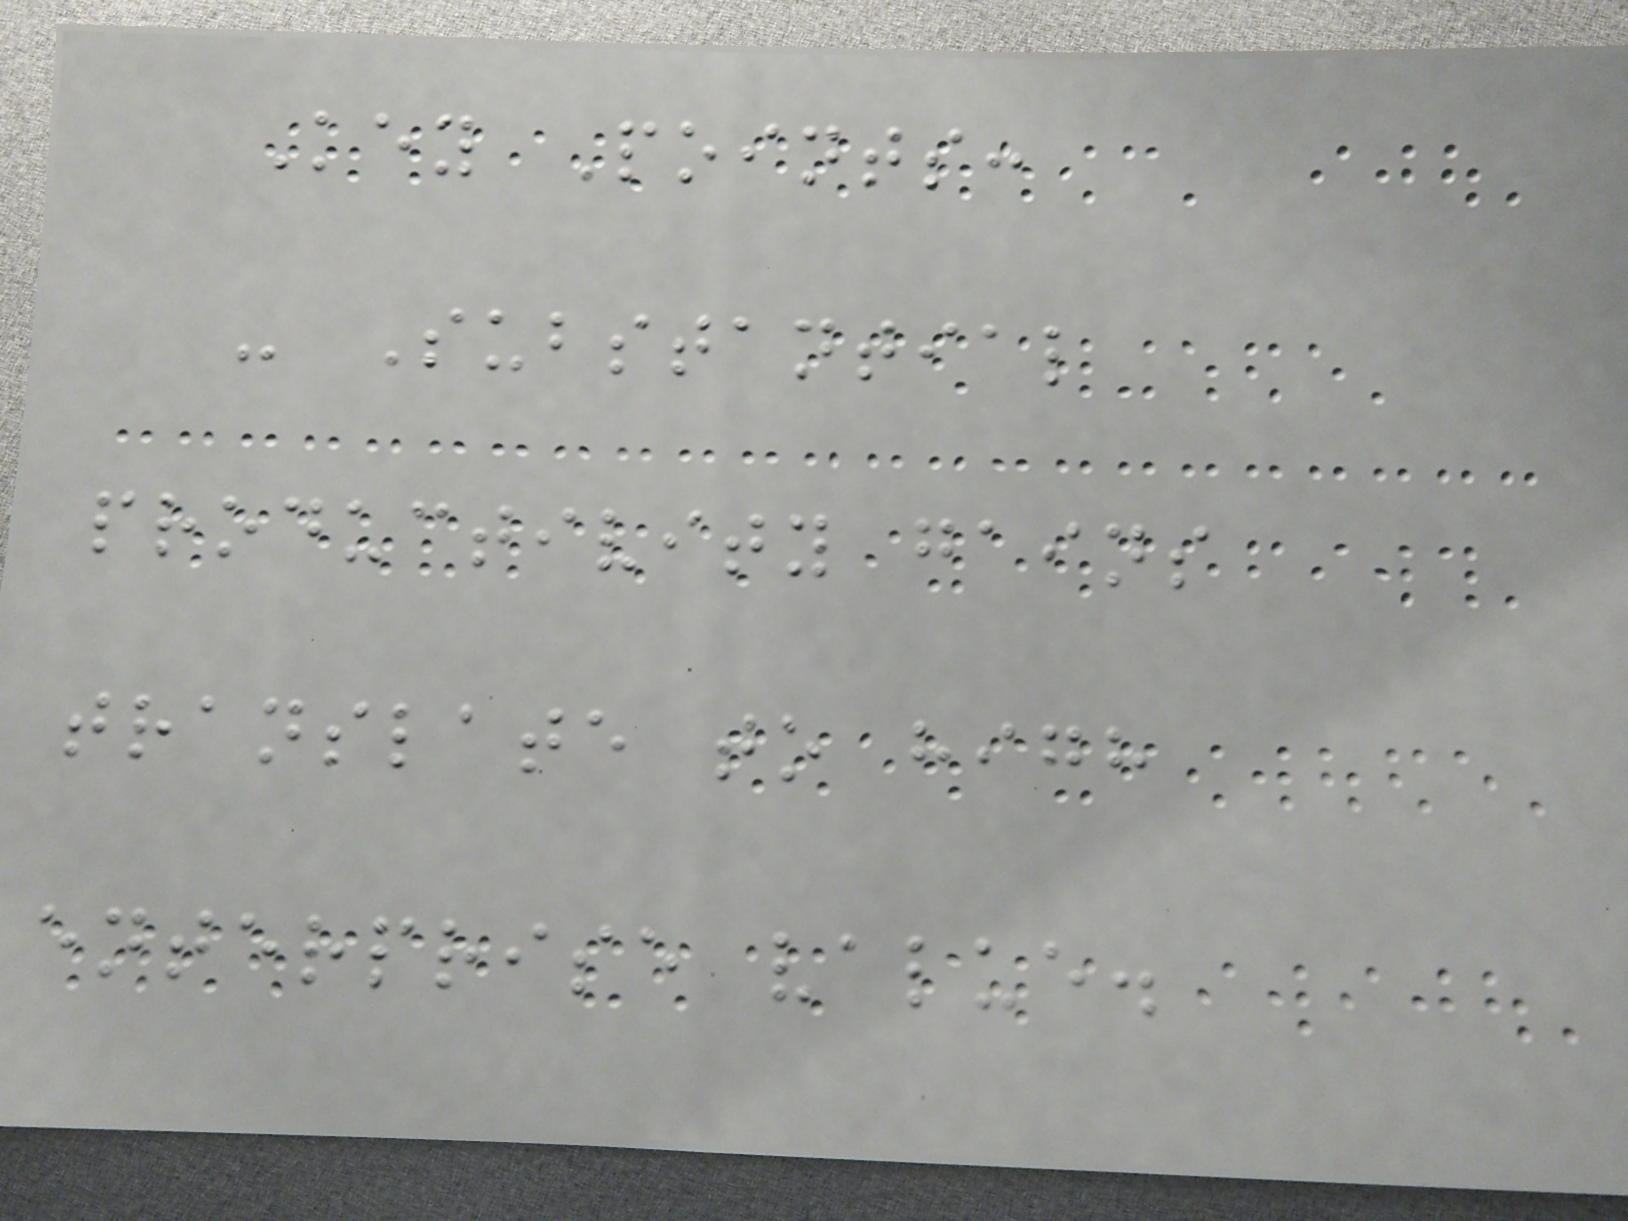Key Points:
- Substantial
productivity gains
translate to high
enterprise value.
